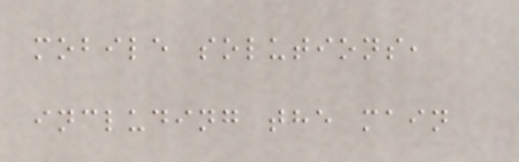mobile solutions,
including the main
